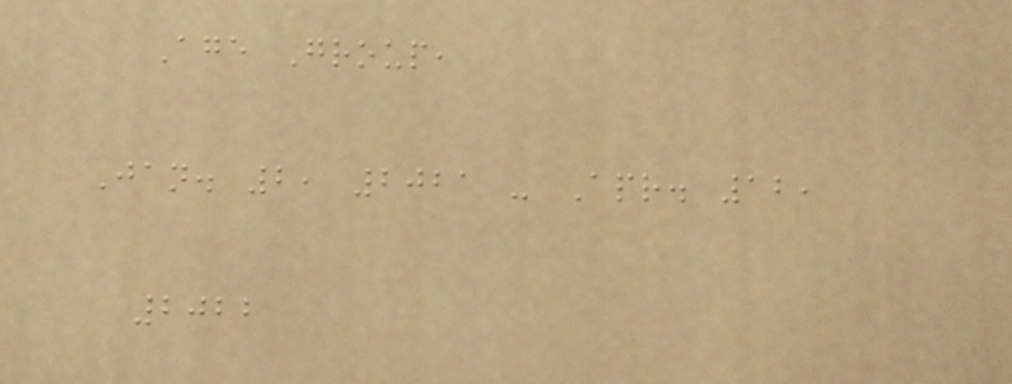Age Group,
Jan. 2, 2021 - Apr. 12,
2022
